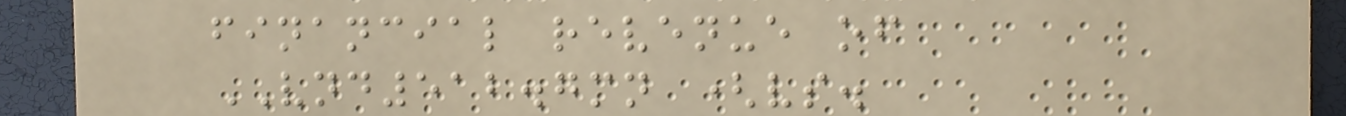financial revenue of
VND512.7mn (vs.
